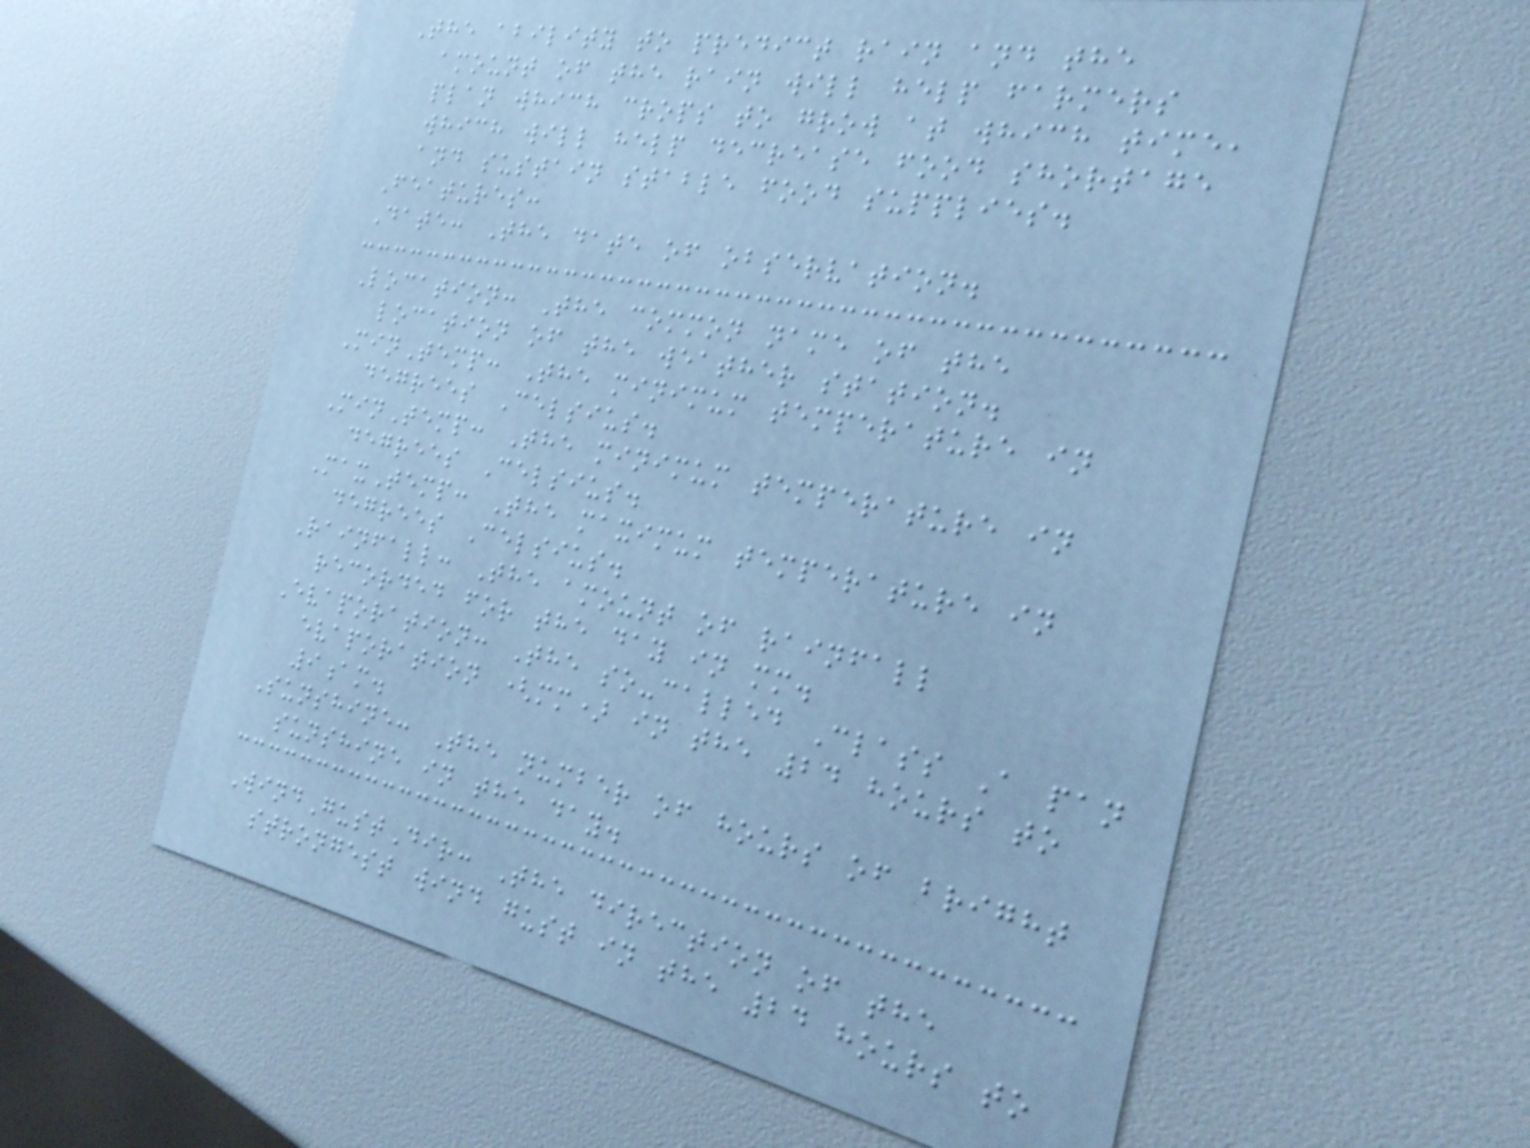The ability to predict rain and the
amount of the rain will help farmers
plan which crops to grow at which time,
which will help decrease food shortage
and sustain stable food supplies.
Features:
Date: The date of observation.
Location: The common name of the
location of the weather station.
MinTemp: The minimum temperature in
degrees Celsius.
MinTemp: The minimum temperature in
degrees Celsius.
MaxTemp: The maximum temperature in
degrees Celsius.
Rainfall: The amount of rainfall
recorded for the day in mm.
Evaporation: The so-called Class A pan
evaporation (mm) in the 24 hours to
9am.
Sunshine: The number of hours of bright
sunshine in the day.
WindGustDir: The direction of the
strongest wind gust in the 24 hours to
